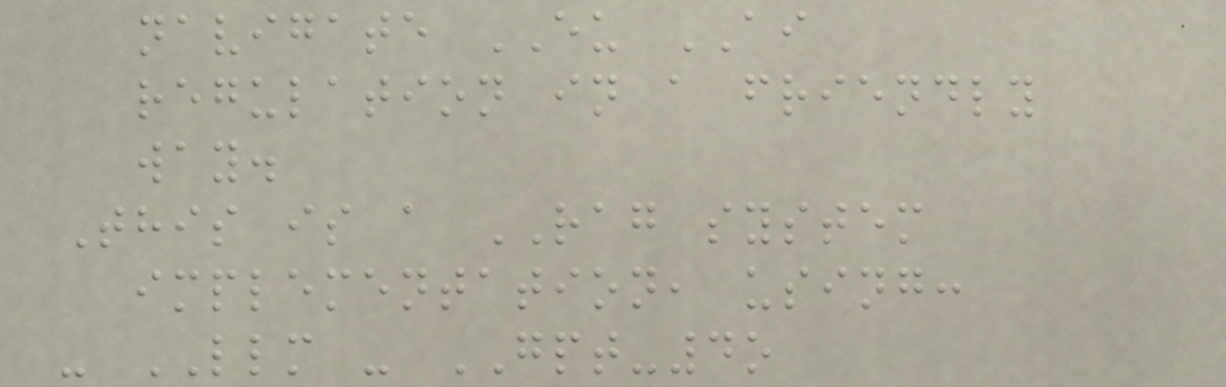navigate EU AI
regulation in a friendly
way.
This is a RAG system
implementation, using:
- LLM - GPT-4o
